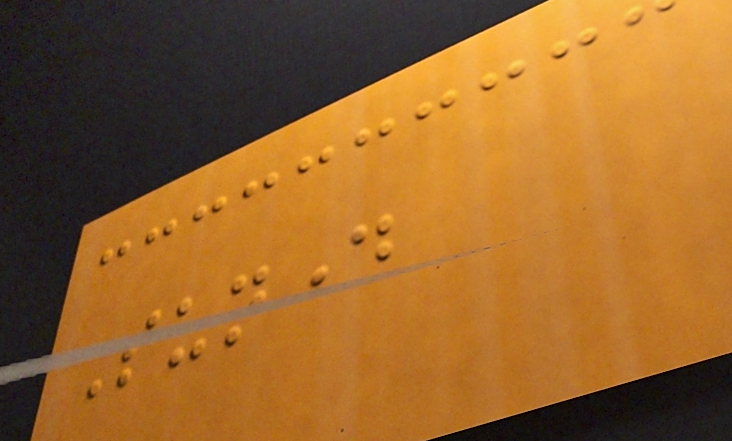Sunday
